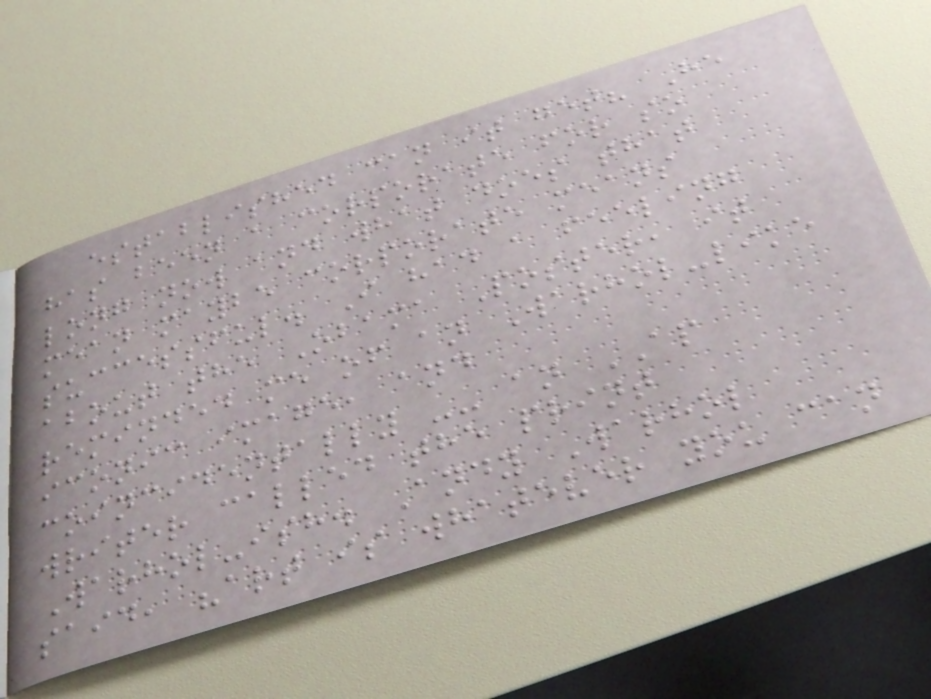established can it get? He
has been a corporate for so
long now and what does that
mean maybe corporate means
successful. I had a feeling
about the Obama Poster, it
reminded me of an Warhol-like
iconic image, and
coincidentally -- an AP
writer called the print
Warhol-ish. Andy Warhol
said, "art is whatever you can
